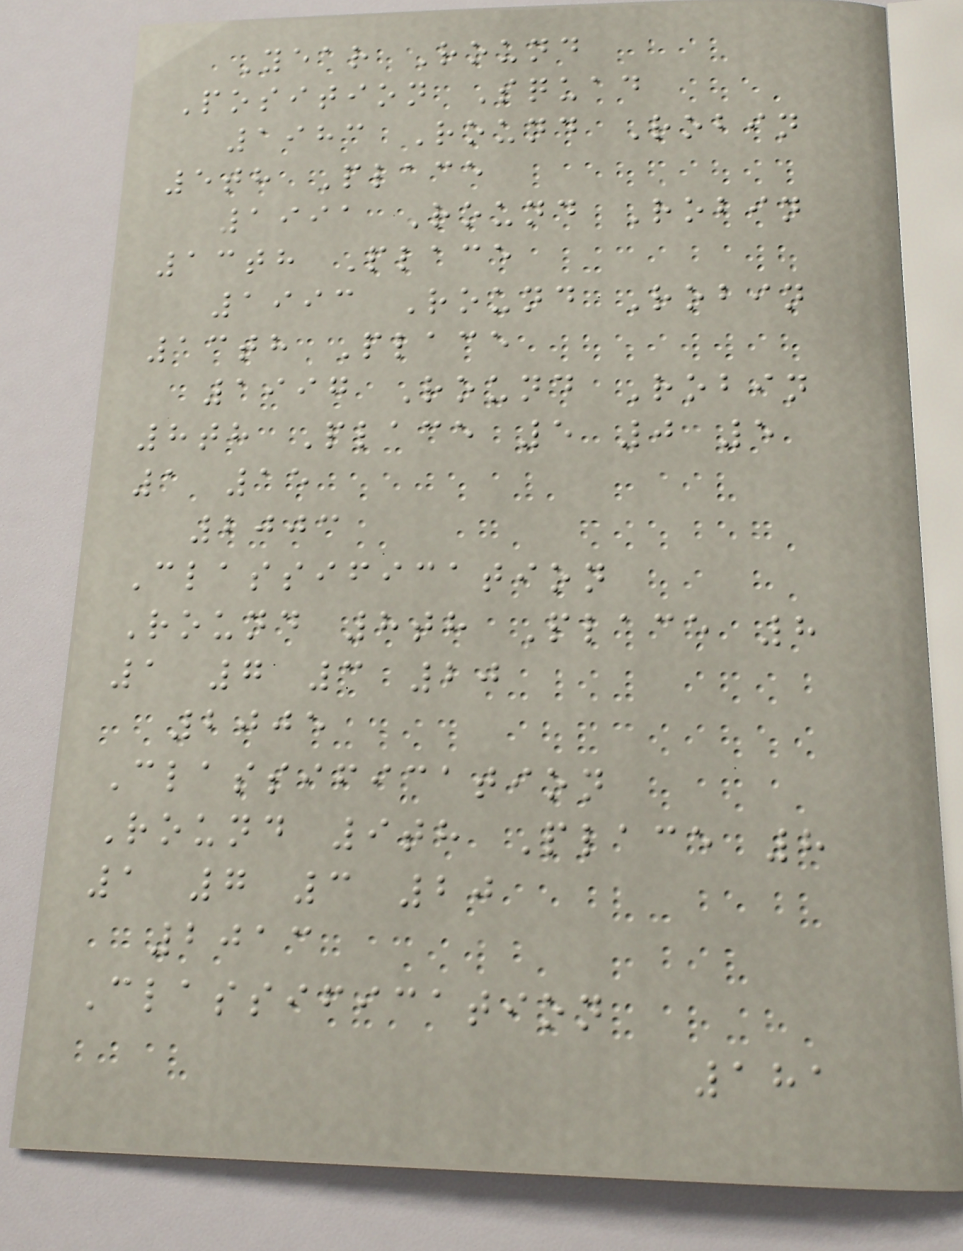Year Round
Position Squad
1983 Round Robin
5th Place
1991 Round Robin
13th Place
1993 Round Robin
13th Place
1997 Round Robin
8th Place 5 0 5
1 15
2003
Classification
Round 8th Place 8
1 7 3 20
2005
Classification
Round 9th Place 8
1 7 3 20
2013
Classification
181
